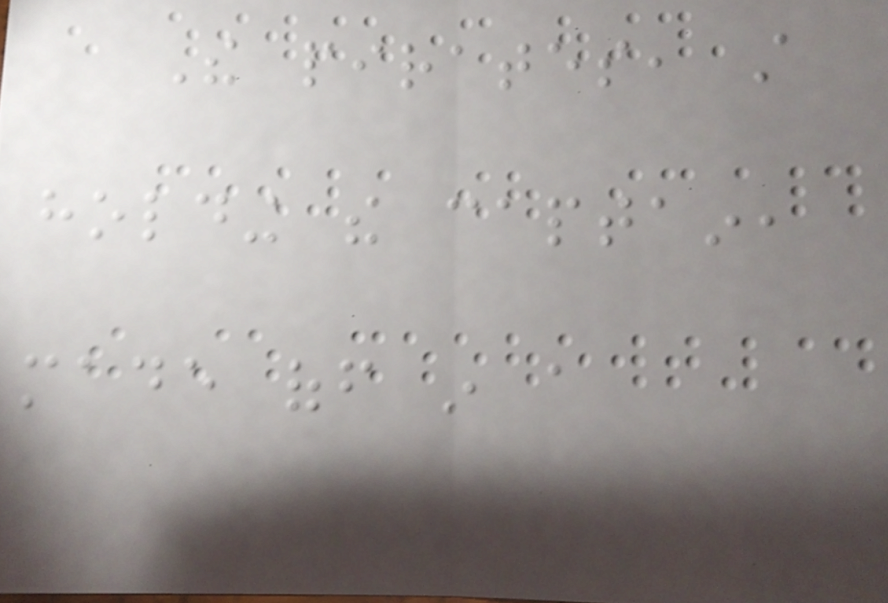The pirates, still
holding the captain,
made off in a
